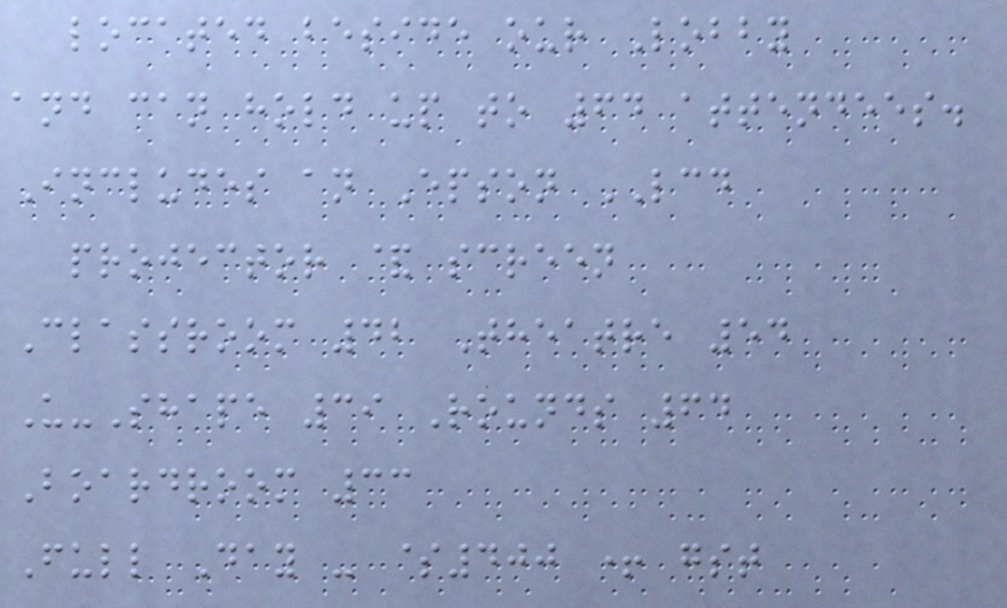located beside our Lobby
and can hold up to 64 attendees.
Includes an Epson LCD
projector & screen
Classroom 42 Theatre 54
U-Shape 39 Rounds 64
Boardroom 33
Full Day - $400 + gst
